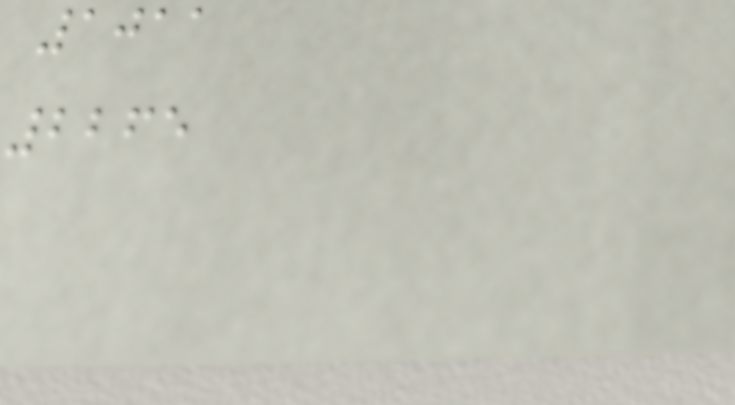1011
2265
